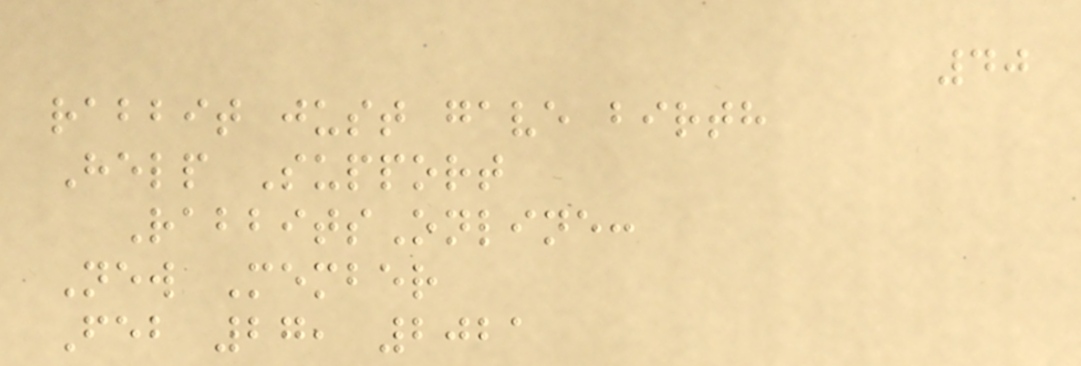40
rabbit just gave birth
Help Support
RabbitsOnline:
New Member
Feb 27, 2021
